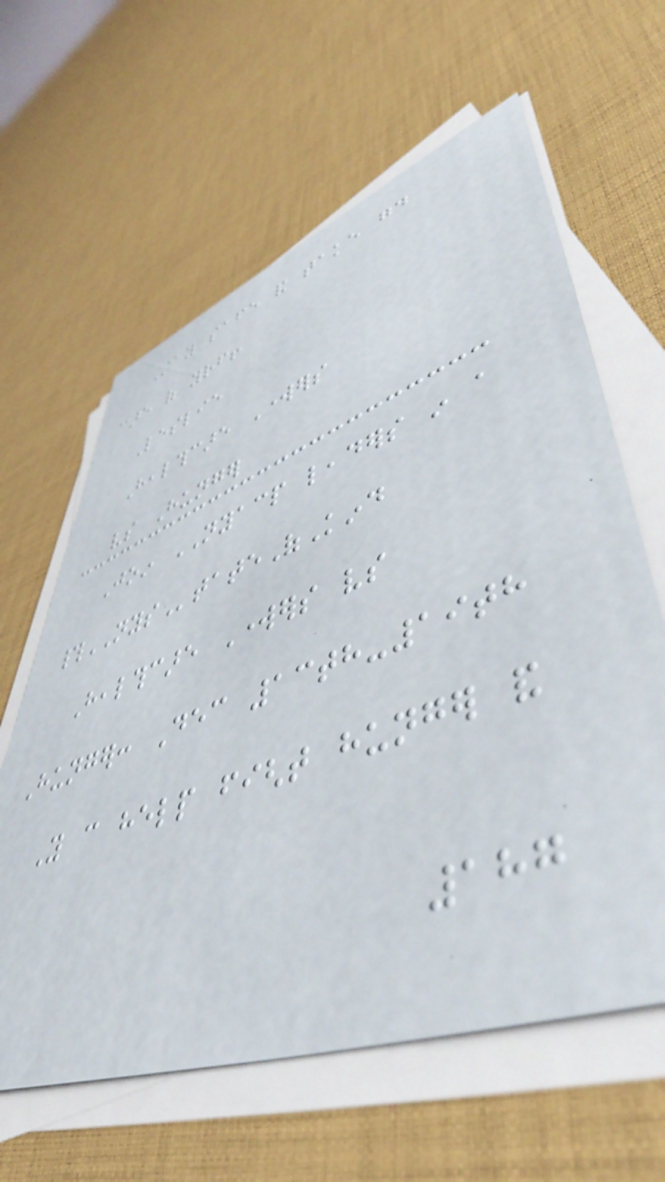Stay safe and take good
care of yourself!
Leslie
Healthcare Workers
vs Hunger
Join NYACP leaders in a
#NYStateOfKind
Healthcare Workers vs
Hunger: Dec 13th-19th
You can help fight hunger and
187
